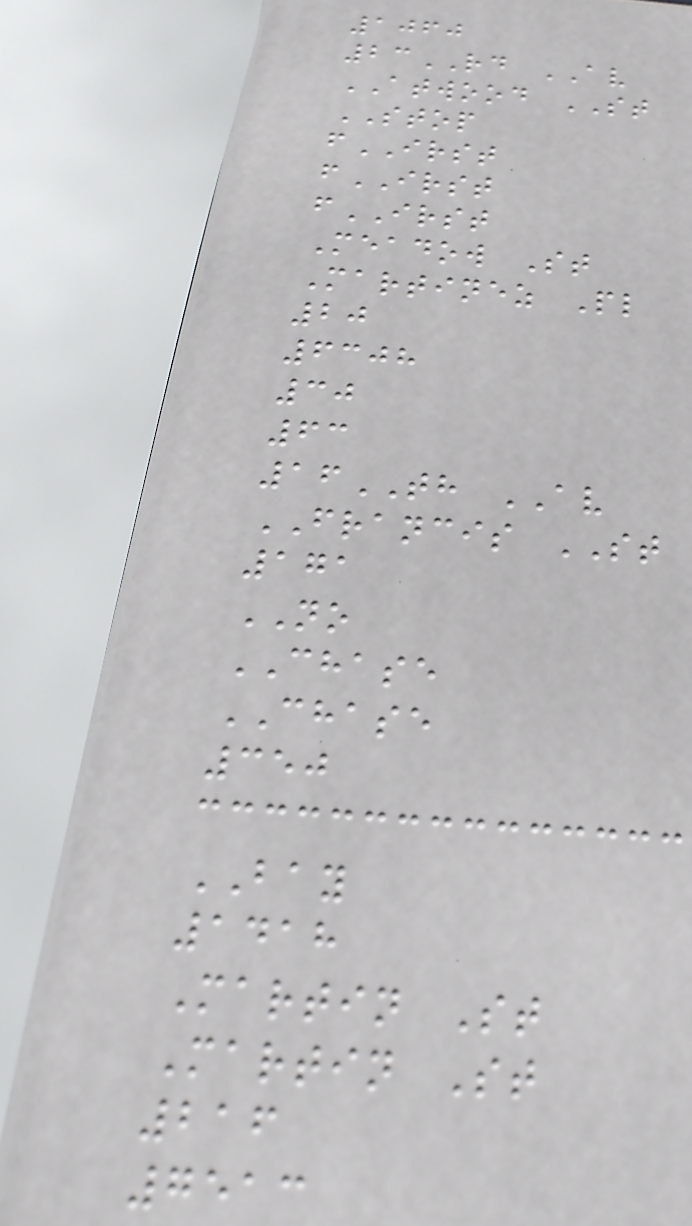1060
23RD AV
ATWOOD ST
STOP
fIRST
fIRST
fIRST
Meadow St
Martinez Pl
20
6308
30
63
16TH AV
FRANCIS ST
171
NO
CHASE
CHASE
350
BAY
1418
Martin St
Martin St
216
7513
